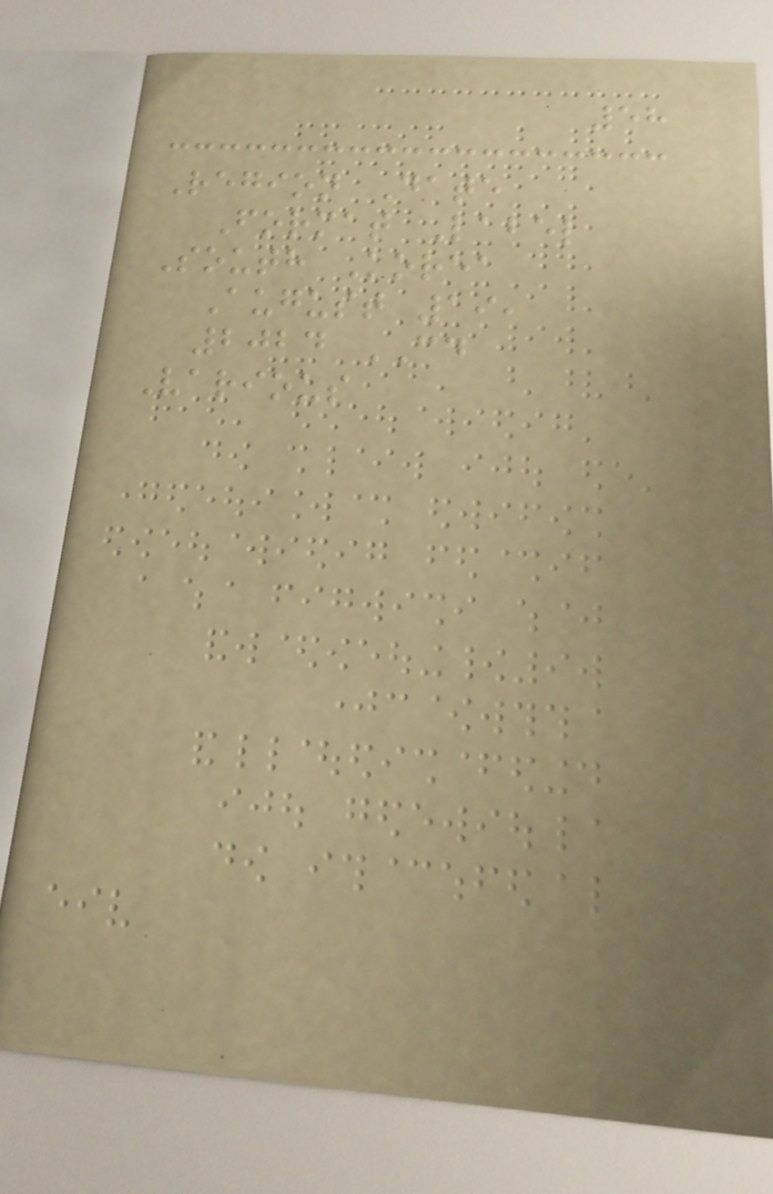58
Region Date
Format Label
South Korea
August 19,
2024 CD
Various
